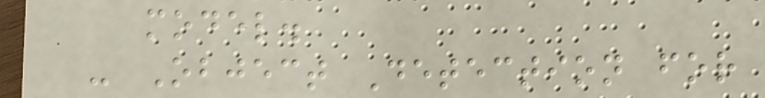model.
- Object Detection for
